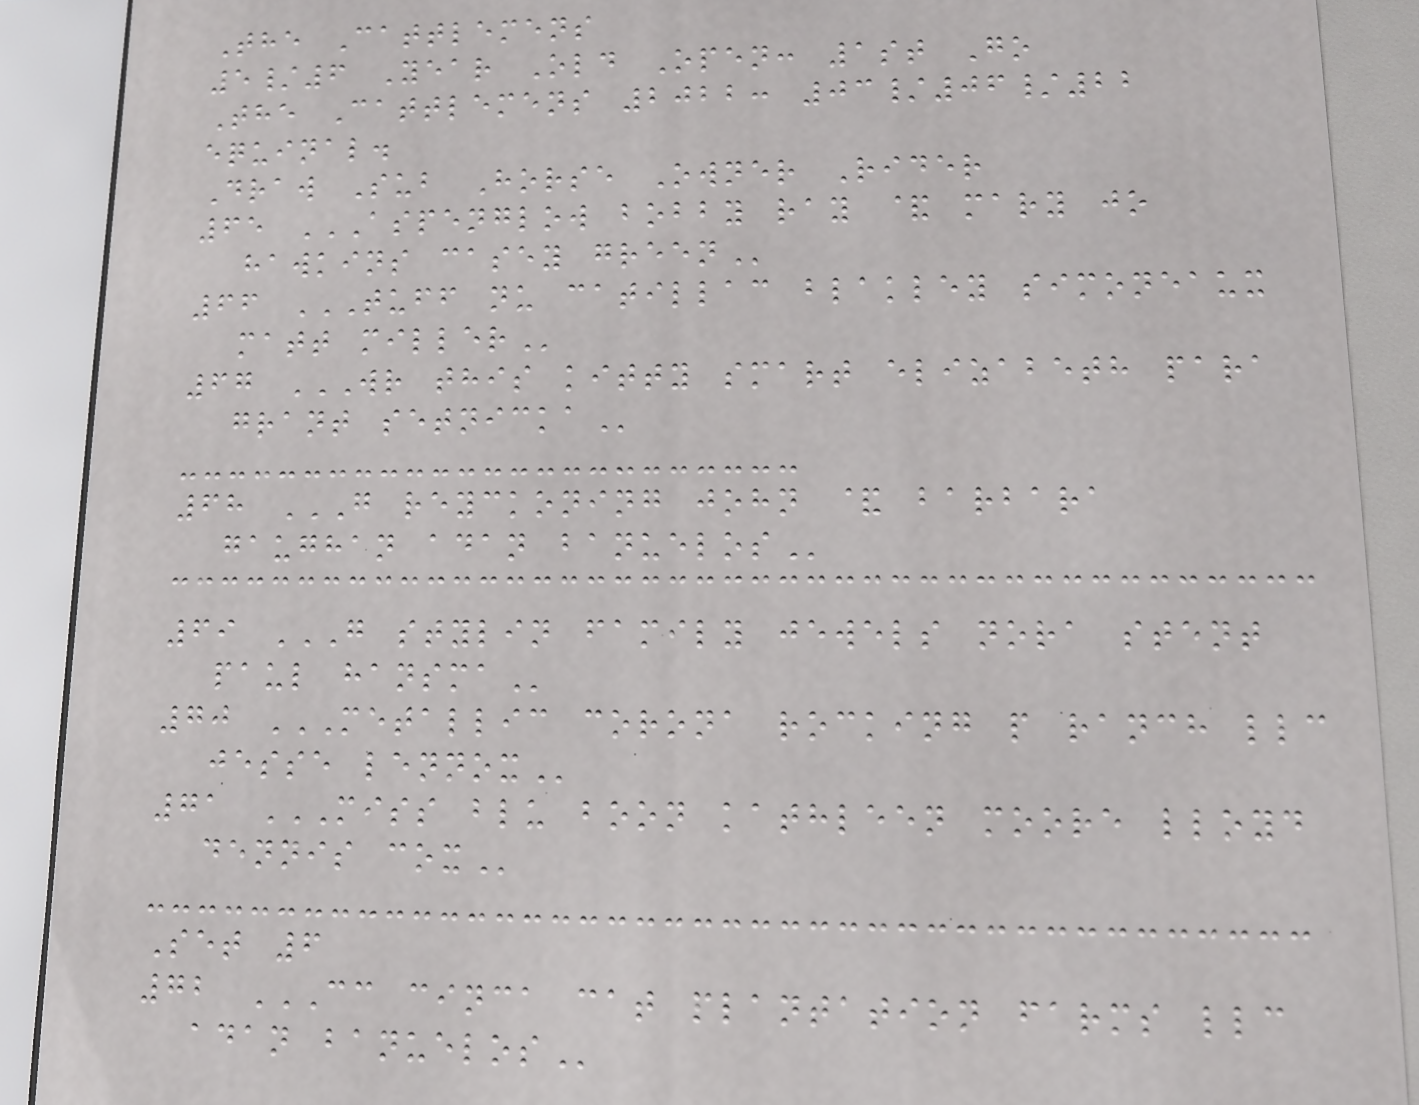The Cattlemens
5/6 Year Old Open: 1st Go
The Cattlemens 2022: 03/06/22
equinal.
Draw Sub Horse Owner Rider
65 ASPENGLOW BOBBY RAY & MARY JO
HAWKINS CASEY GREEN
66 TUFF NU CATILLAC BLAKLEY SIMONEAUX
MATT MILLER
67 WR THIS KITTY SMART ELIZABETH PARA
GRANT SETNICKA
68 G REYCKONING JOHN & BARBARA
GAUGHAN ADAN BANUELOS
69 G STYLIN FAMILY JEWELS NORA STENT
PAUL HANSMA
70 METALLIC CORONA ROCKING P RANCH LLC
JESSE LENNOX
71 MISS BLU BOON KATHLEEN MOORE LLOYD
DENNIS COX
Set 6
72 CC CINCA CAT PLANTATION FARMS LLC
ADAN BANUELOS
